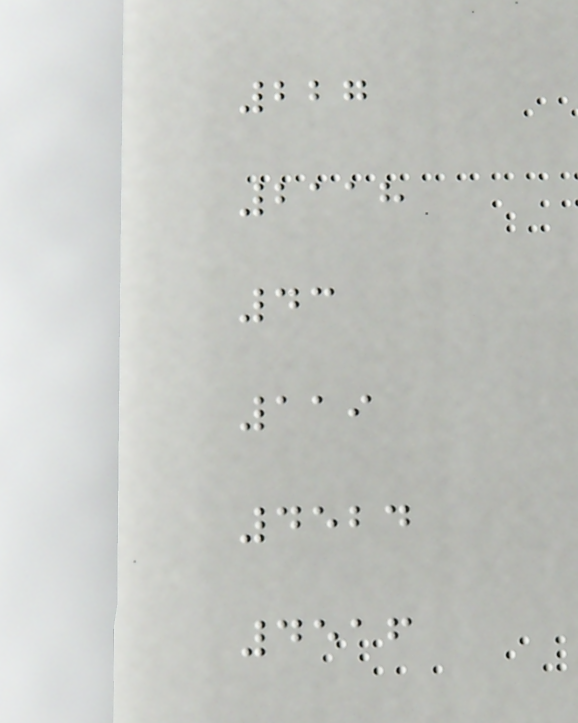227
2118
43
119
4524
4516
